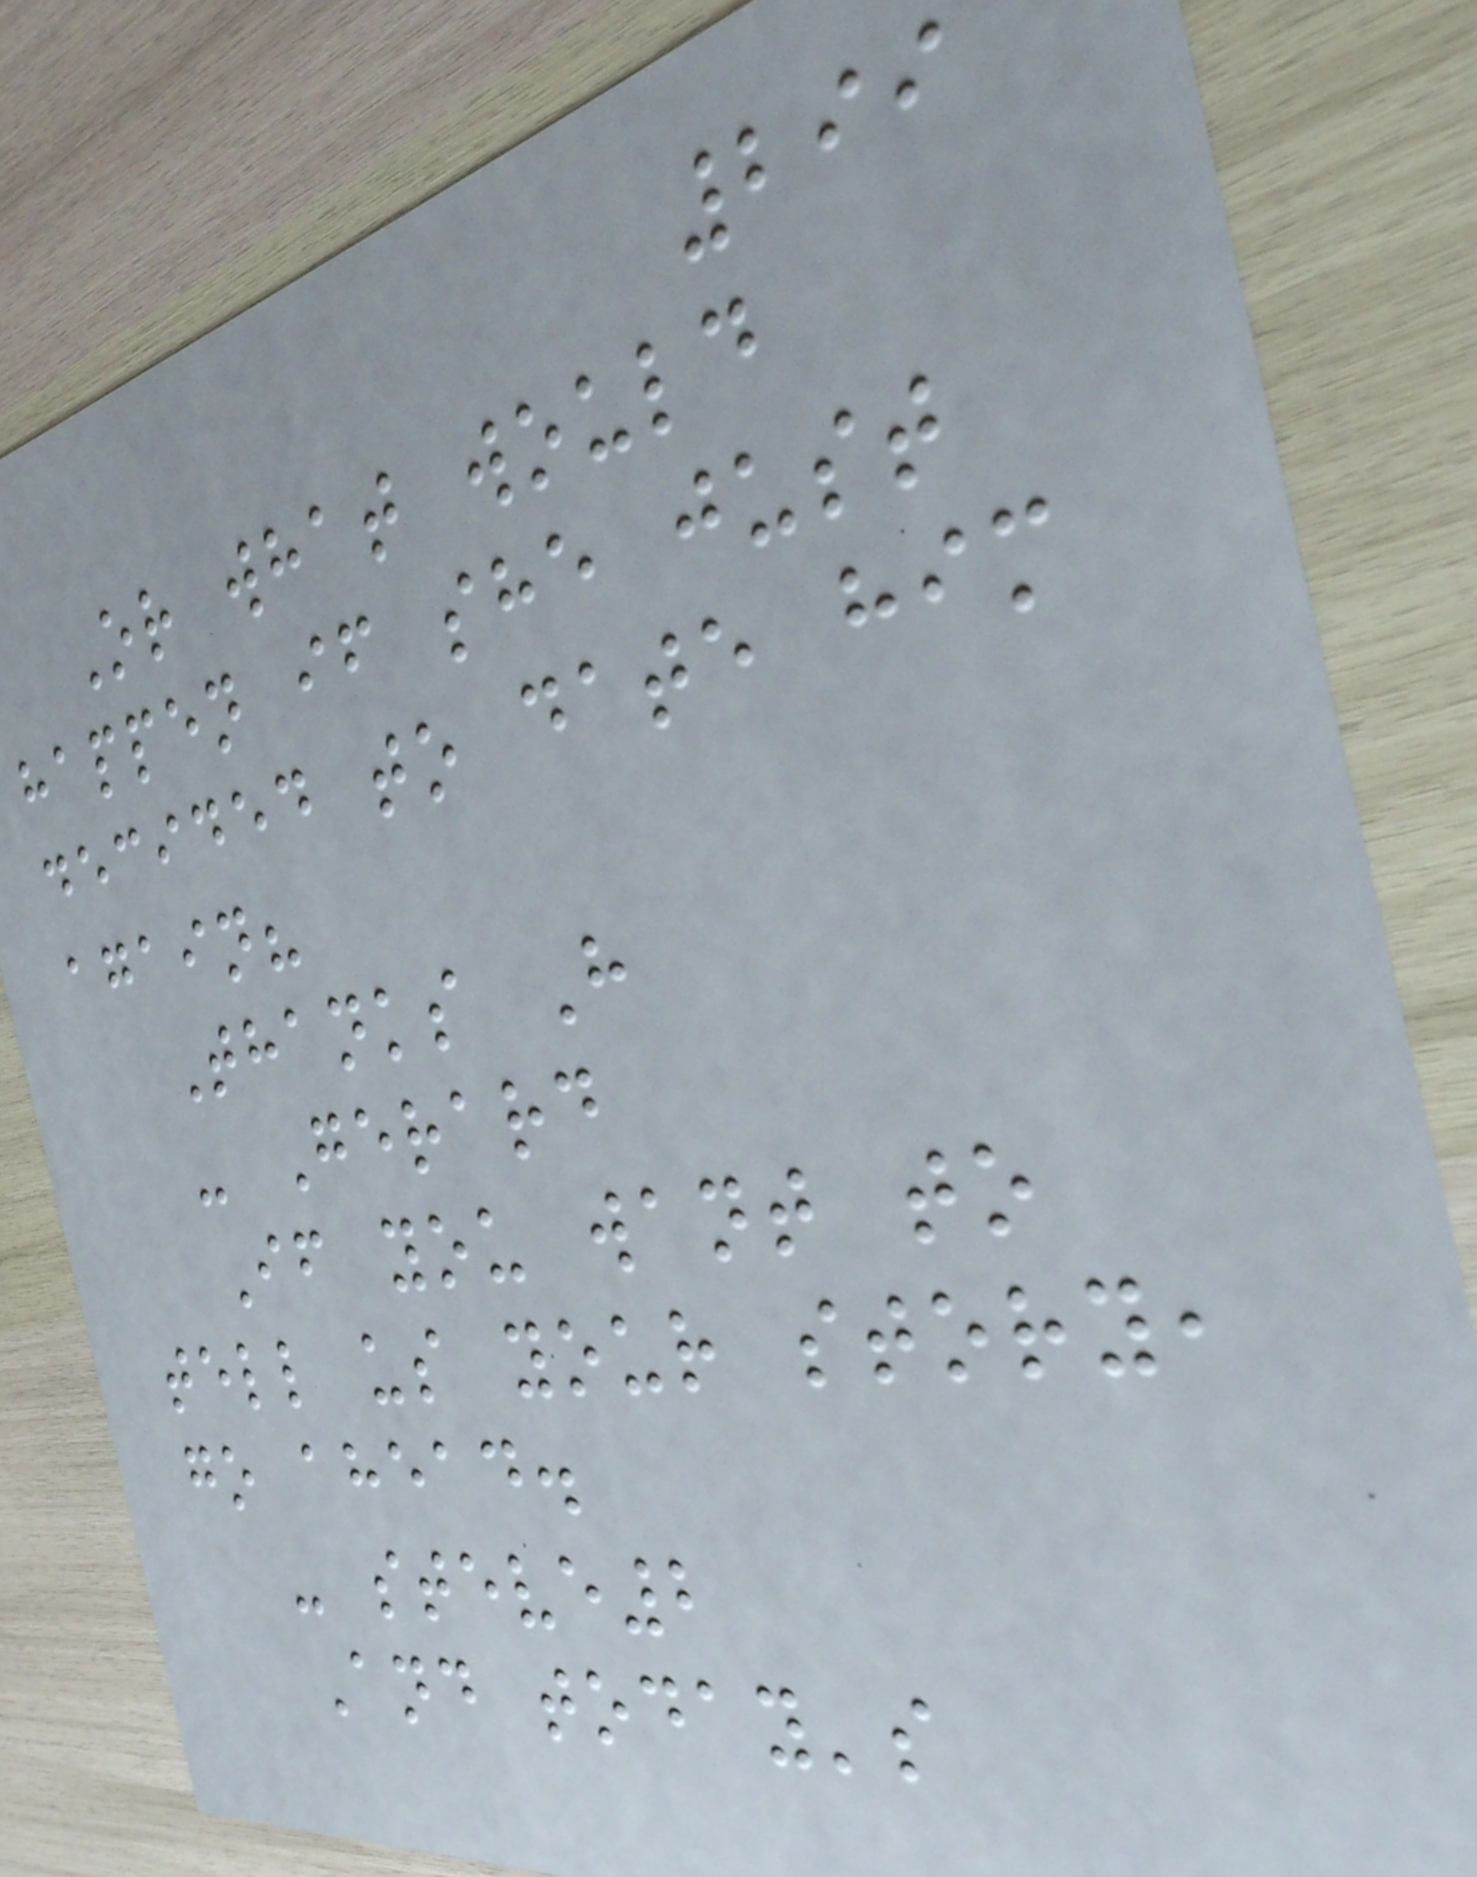299
Or what would
happen if she just
decided to date him
again?
Thanks H
- Gerard
If you want to
tell us your story,
go ahead.
- steve2
And today's
